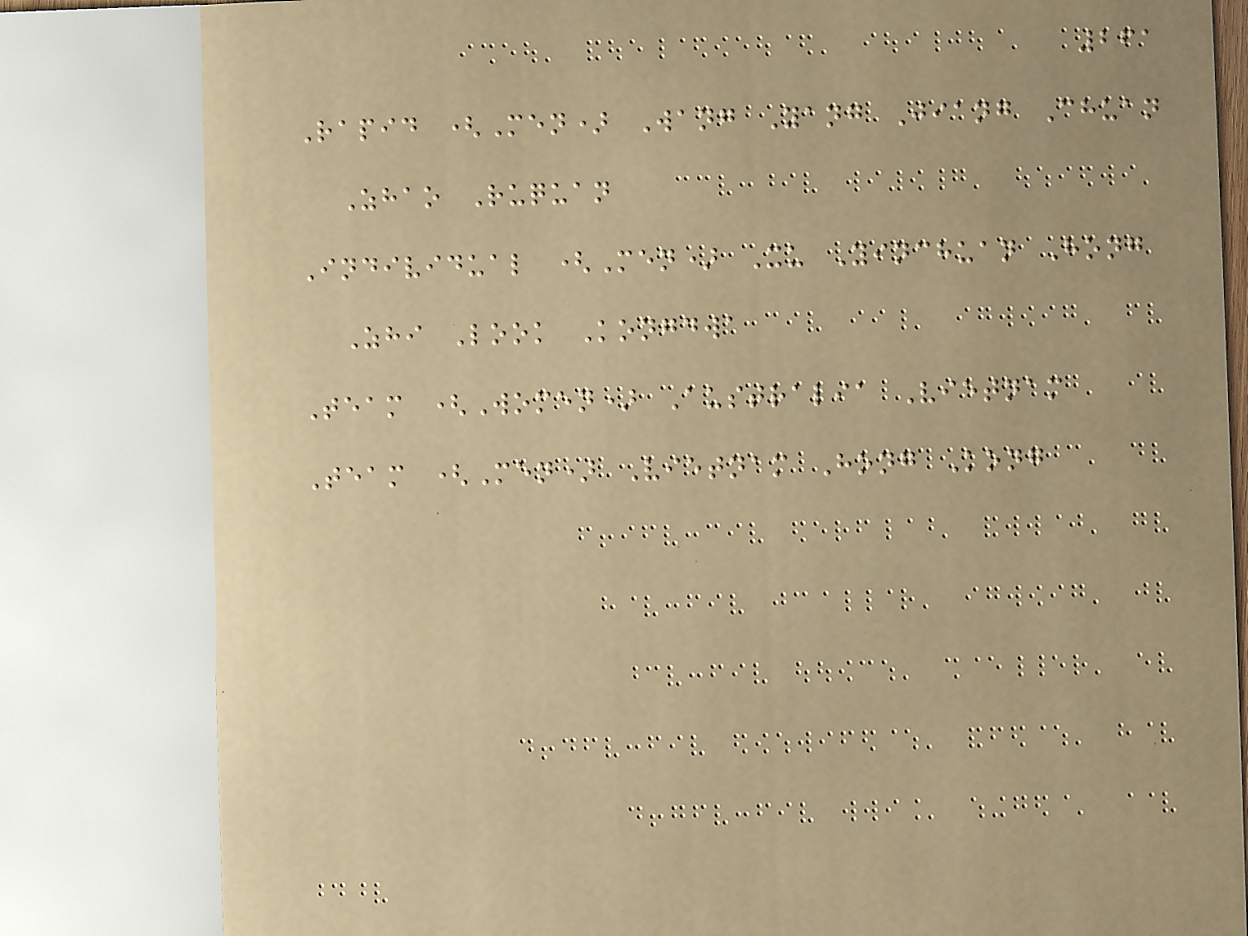261
Rapid (Men) Wang Yang Jiang Chuan
Zhao Ruquan
Individual (Men) Xu Yinchuan Hong
Zhi Look Kongdwa
Team (Women) Australia Vietnam
Team (Men) Vietnam Hong Kong
